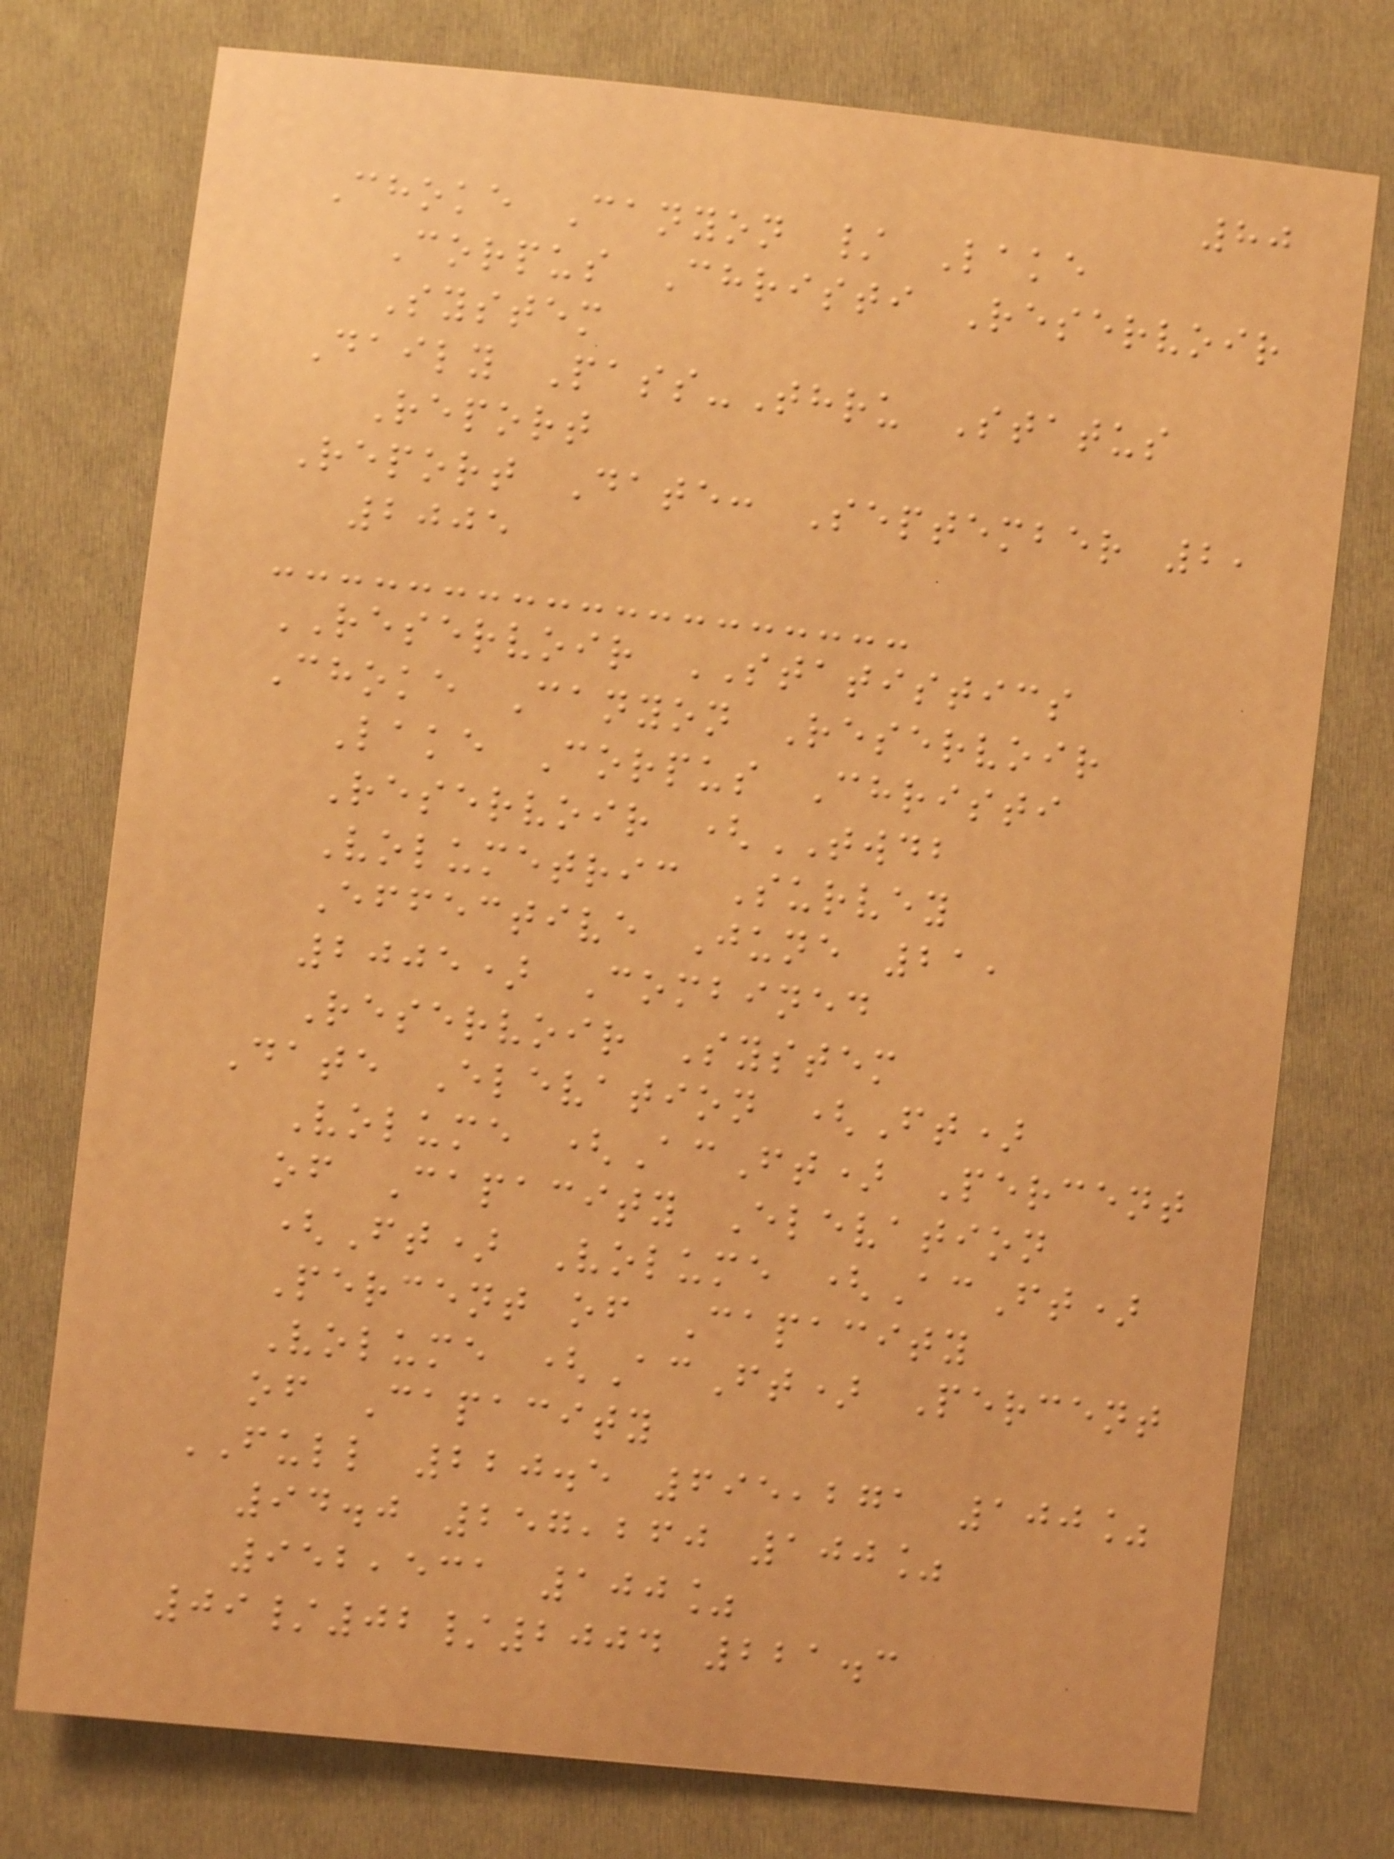80
Choke Canyon / Lake
Corpus Christi Reservoir
System
Daily Pass-Thru Status
Report
Report Date: September 2,
2005
RESERVOIR STATISTICS
Choke Canyon Reservoir
Lake Corpus Christi
Reservoir (TWDB
Volumetric Survey
Effective June 21,
2005) Combined
Reservoir System
Date Elevation (Ft)
Volume (AcFt) Percent
of Capacity Elevation
(Ft) Volume (AcFt)
Percent of Capacity
Volume (AcFt) Percent
of Capacity
FULL 220.5 695,271 100%
94.0 257,260 100%
952,531 100%
09/02/2004 221.3
